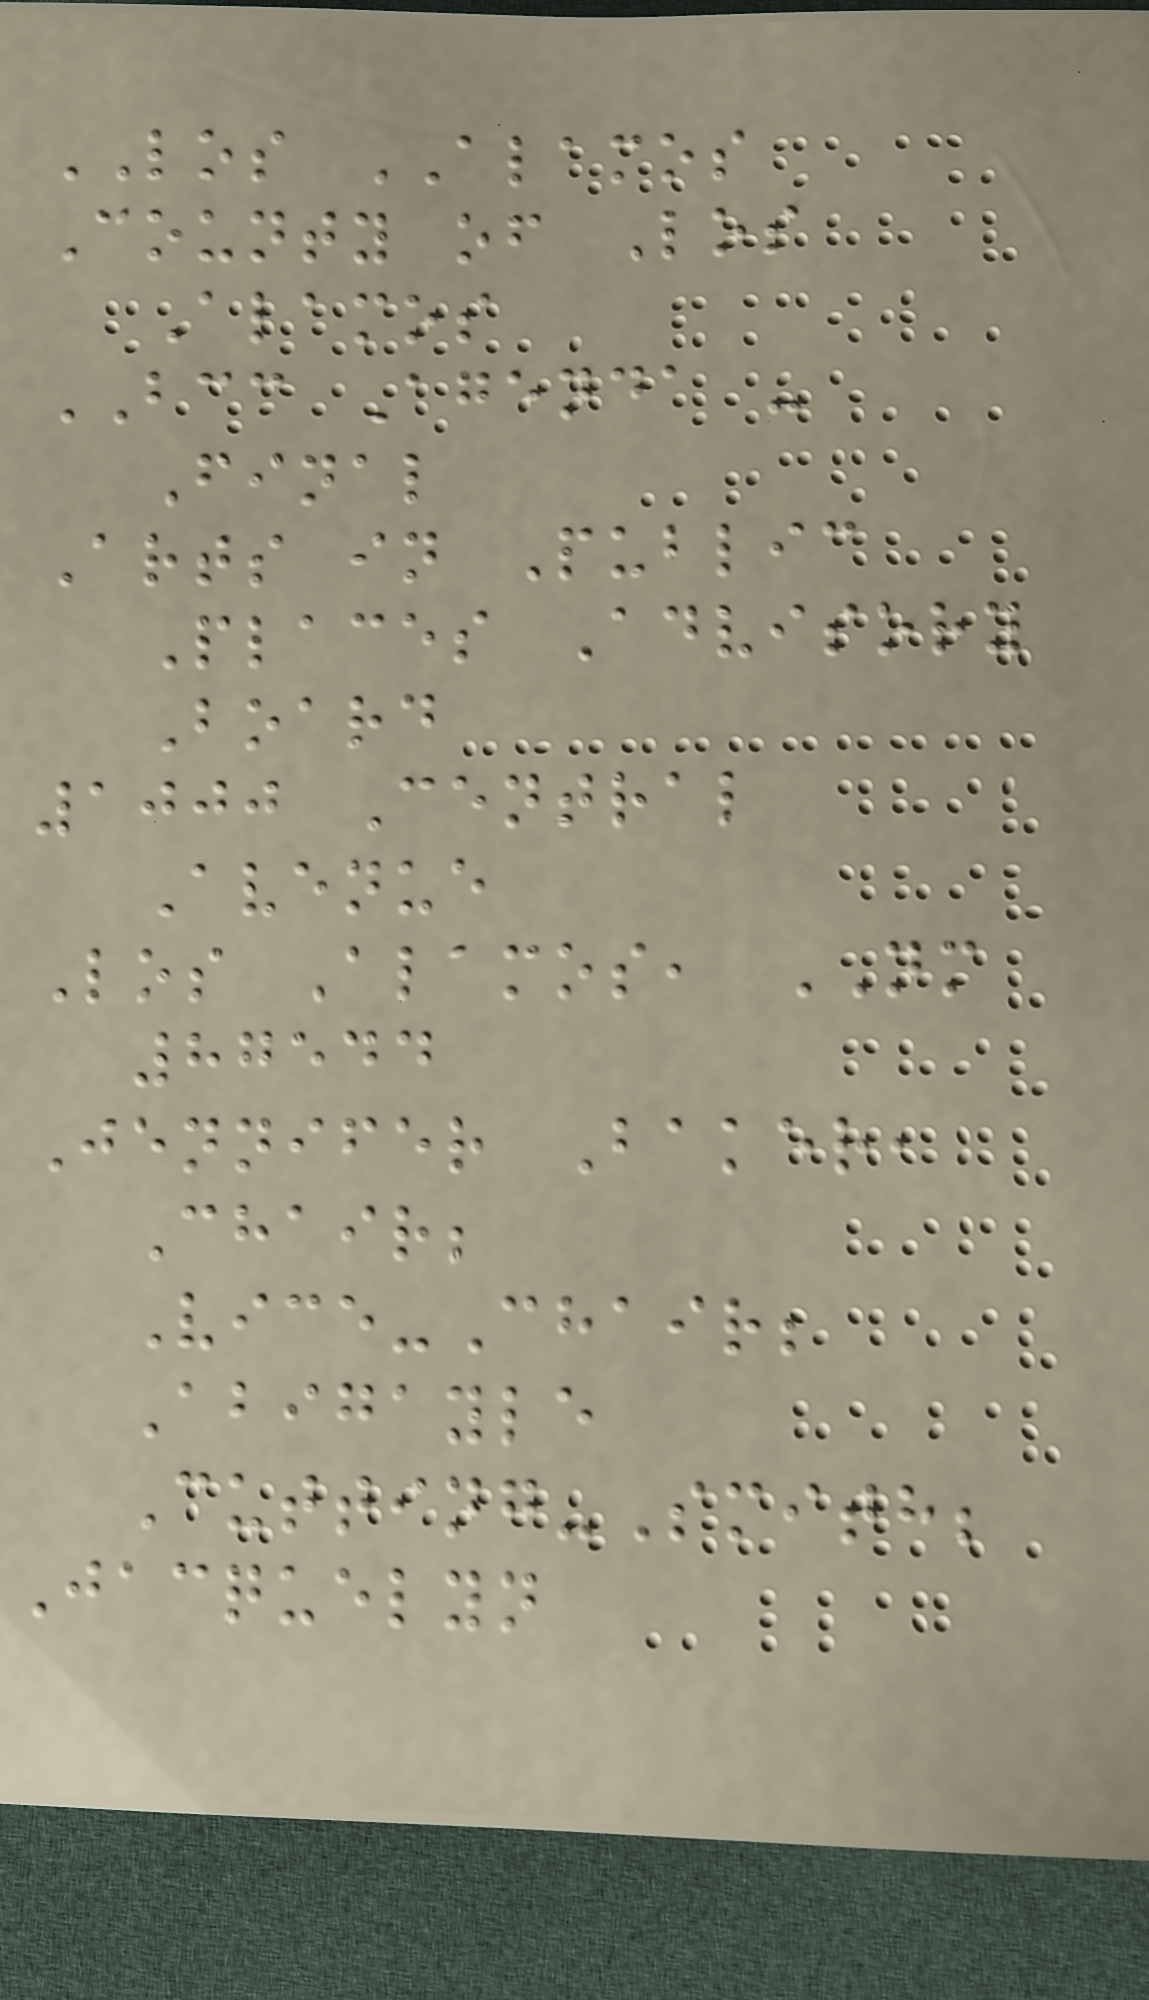LOS ALAMOS
County of Los
Alamos
BCC Agenda -
Final
Arts in Public
Places Advisory
Board
1000 Central
Avenue
Los Alamos, NM
87544
Jennifer Baker,
Chair;
Vice-Chair;
Abigayle
Cutting-Smith;
Jacquelyn
